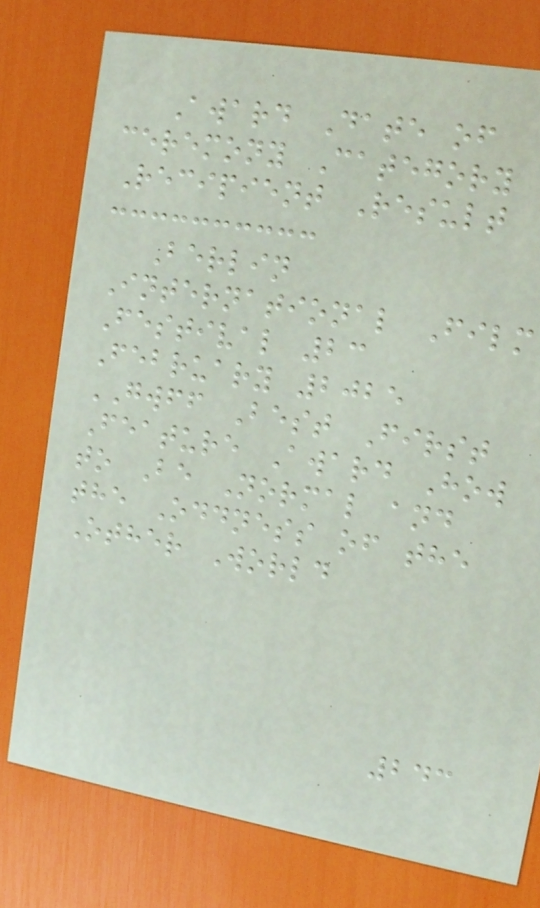Award Date of
ceremony Category
Recipient Result
Berlin
International Film
Festival 23
February 2025
GWFF Best First
Feature Award How
to Be Normal and
the Oddness of the
Other World
243
